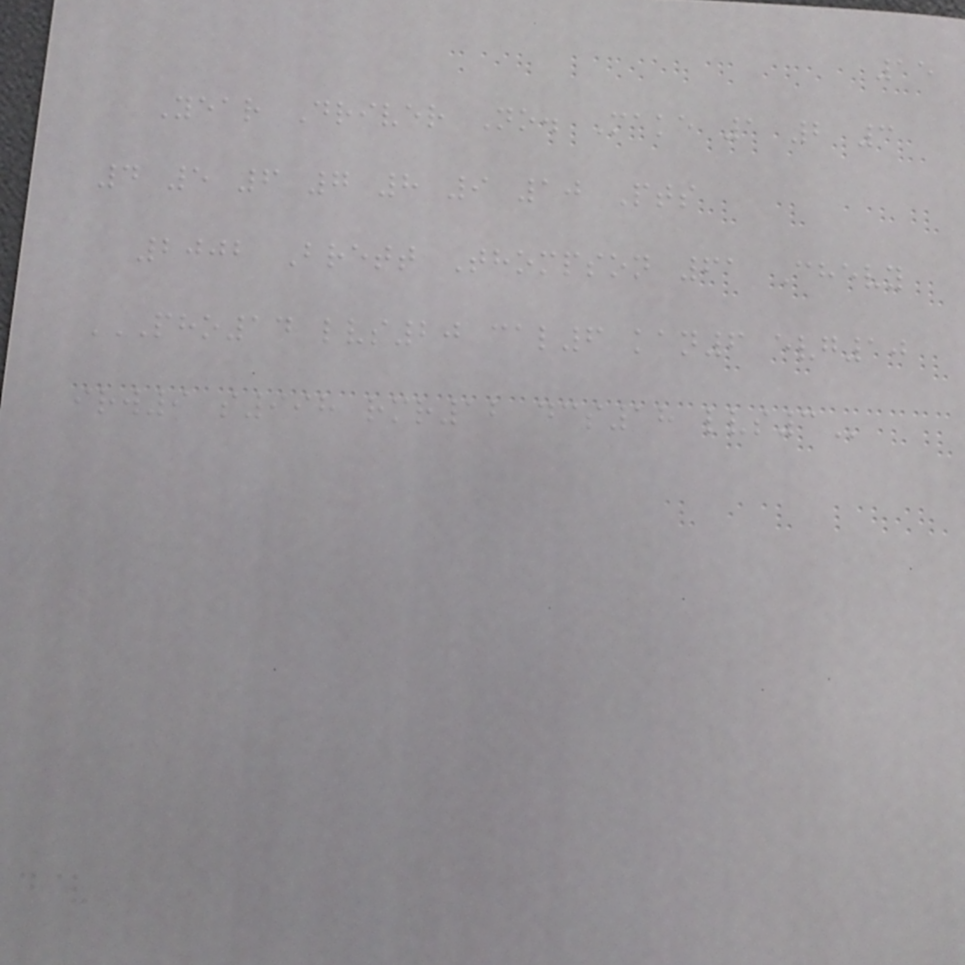15
Year Driver No. Make 1 2 3
4 5 6 7 8 9 10 Pts
2002 Brett Thompson 61 Chevy
PHO14 LVS20 CAL6 KAN6 EVG10
IRW9 S998 RMR12 DCS18 LVS3
